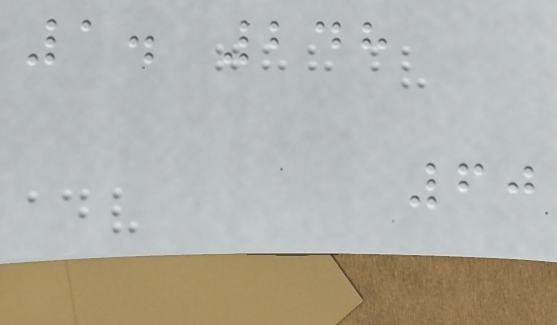1. 248
60
